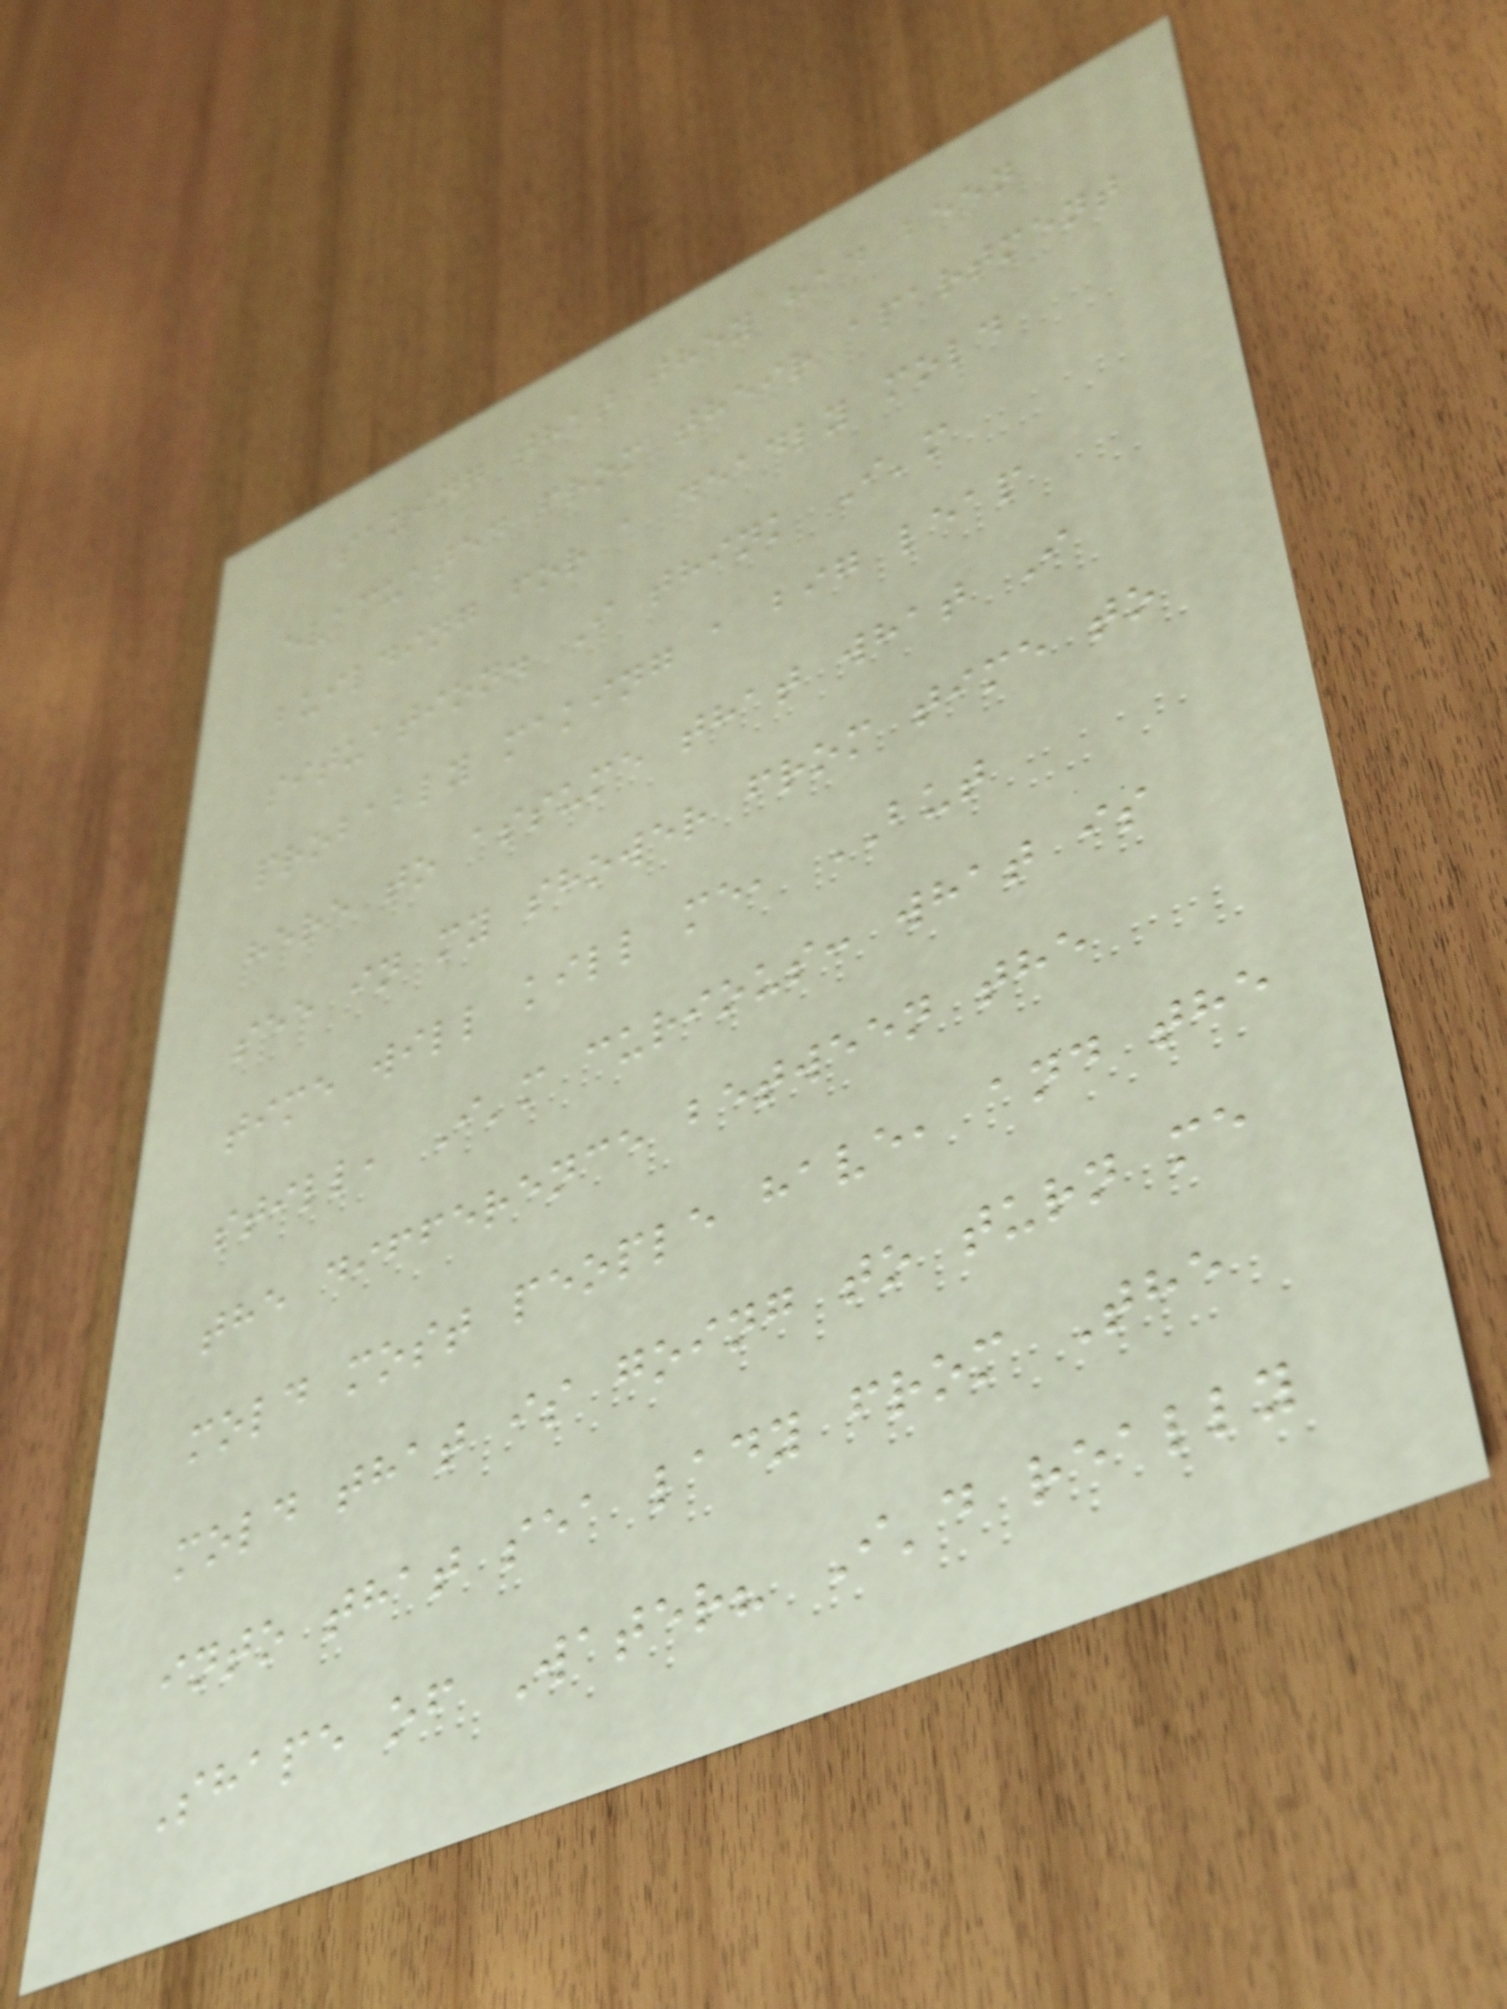saying that they had been
evacuated from their apartment
building for a deadly mold
situation. I think I'm
probably making a big leap
here to assume that what I
see in my shower from time to
time will kill me, BUT
still, I'm curious: what is
the difference between the
mold most people have, and the
mold that is going to turn me
into that sea lady from The
Shape of Water? I'd really
